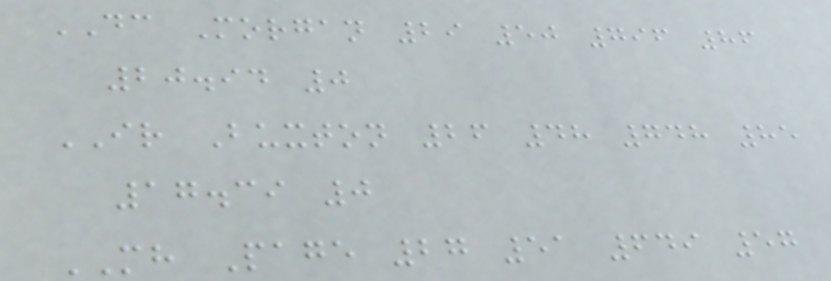DC Morgan 29 50 796 86
20.94 0
IR Buxton 26 48 748 85
17.39 0
MH Page 27 51 649 57
